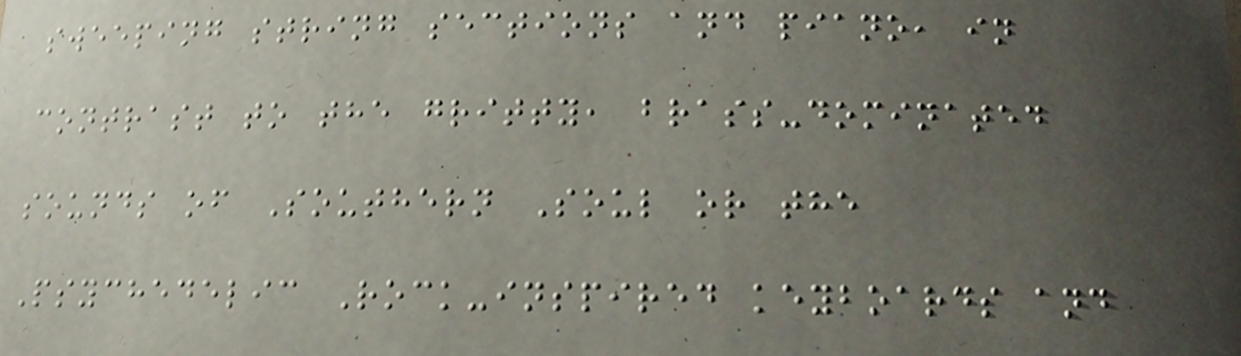sweeping string sections and piano, in
contrast to the gritty, brass-dominated
sounds of Southern Soul or the
Psychedelic Rock-inspired keyboards and
